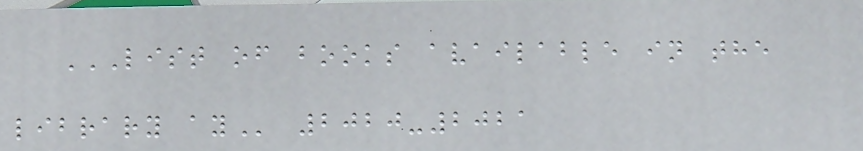LIST OF BOOKS AVAILABLE IN THE
LIBRARY AY 2020-2021
